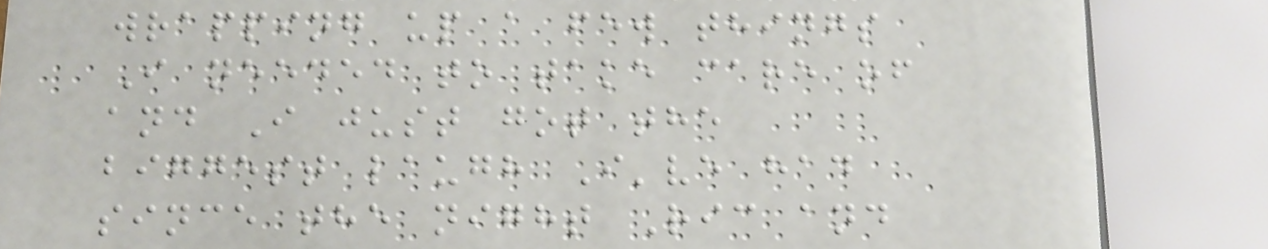wrapping up a few things
I needed to take care of
and I just got the
biggest laugh I've had
since the night Ric and
